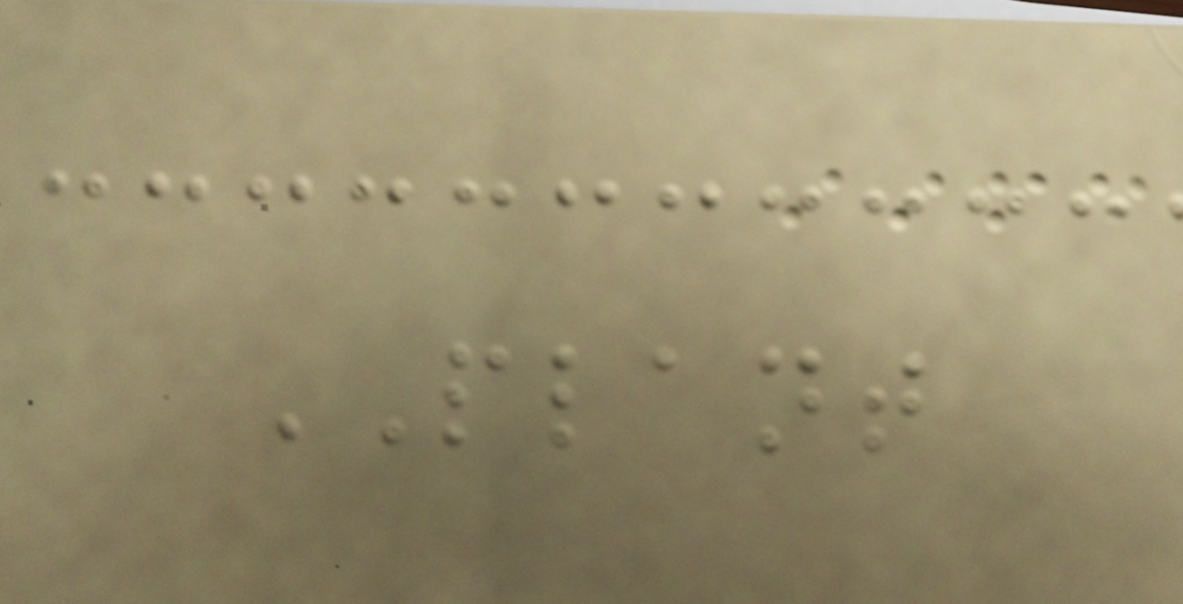PLANT
